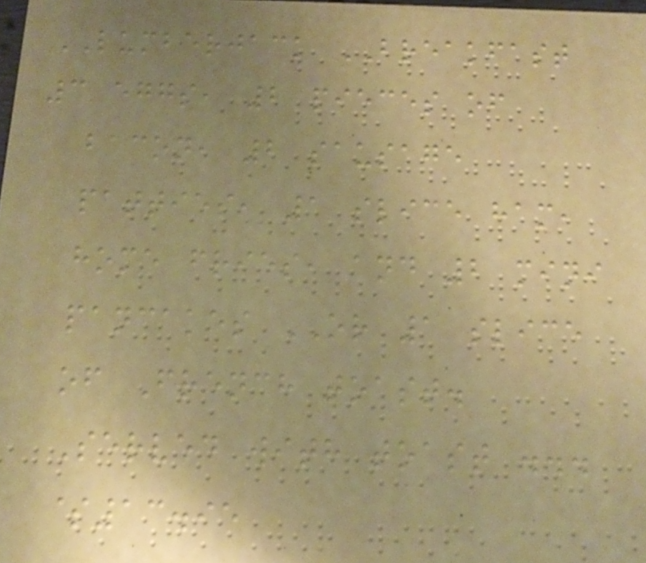LUMBERJACK BREAKFAST
3 eggs, 2 pieces of
bacon, 2 sausage
patties, 1 slice ham,
home fries, and 2 mini
pancakes OR 1 slice
of French toast.
Served with toast ...
$13.95
